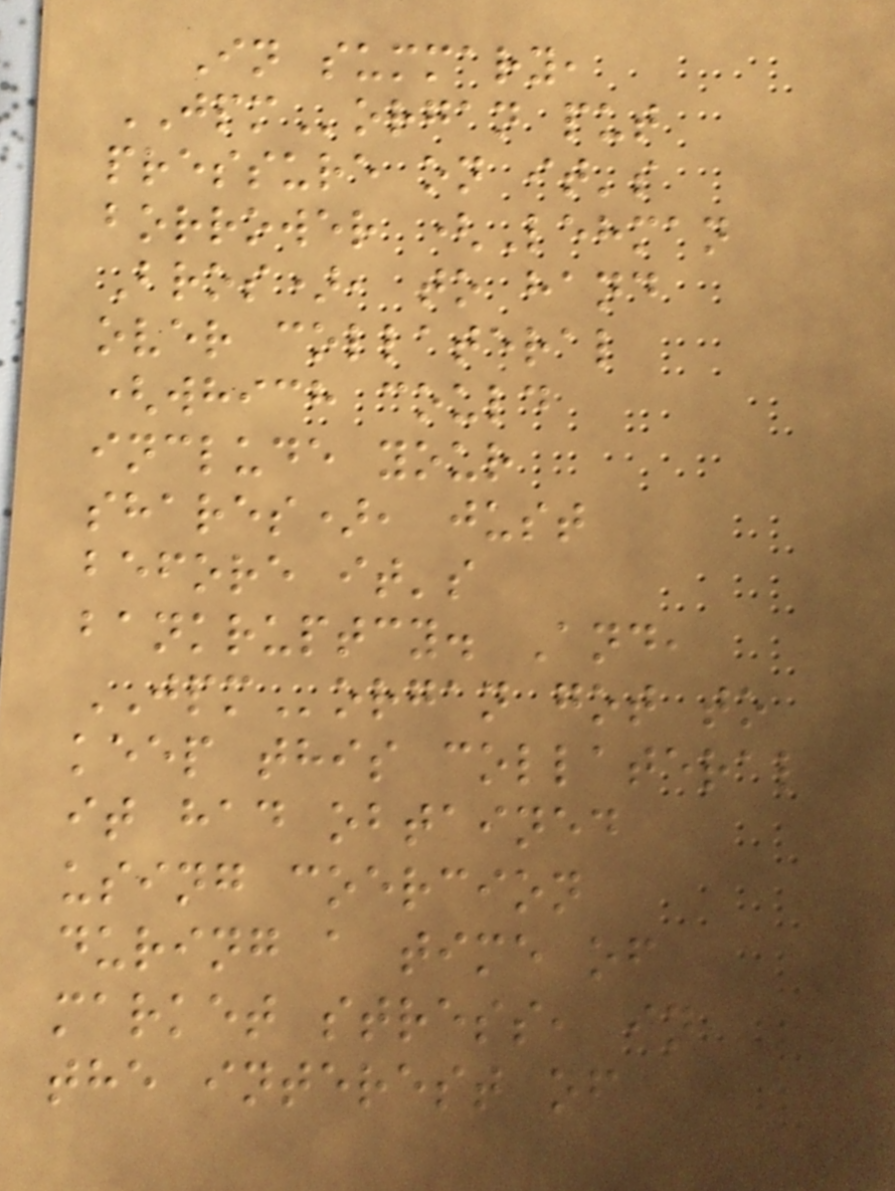In summary,
JPMorgan put
pressure on it's
borrower (Lehman
Bros), to hand
over collateral
(which could
include your
shares), just
before it's
bankruptcy. And,
JPMorgan got to
keep this collateral
it had obtained
using coercion
during a time of
market stress, in
the interest of
